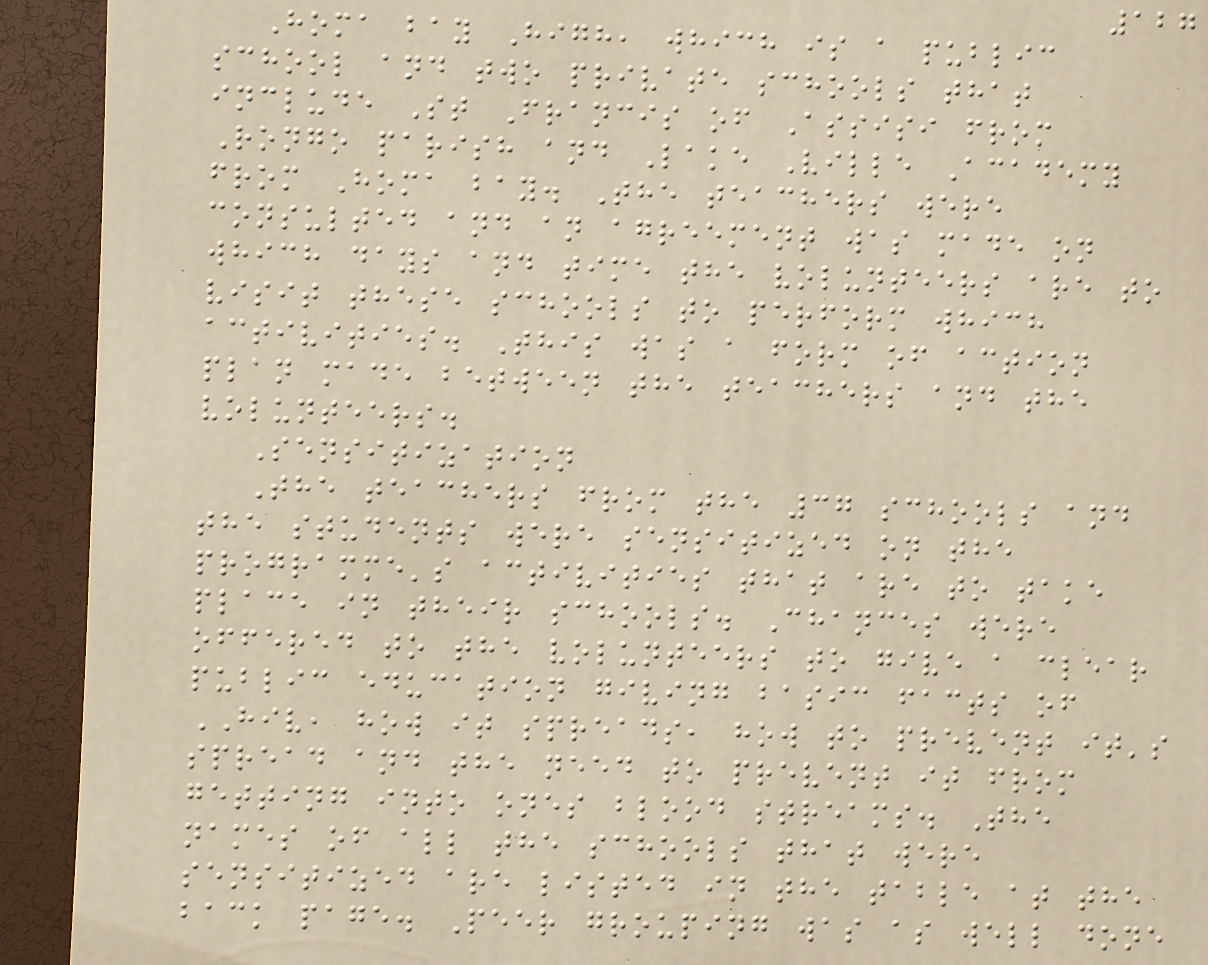127
Homa bay High, which is a public
school and two private schools that
include St Francis of Assisi from
Rongo parish and Lake Ville Academy
from Homa bay. The teachers were
consulted and an agreement was made on
which days and time the volunteers are to
visit these schools to perform which
activities. This was a form of action
plan made between the teachers and the
volunteers.
Sensitization
The teachers from the 37 schools and
the students were sensitized on the
programme's activities that are to take
place in their schools. Chances were
offered to the volunteers to give a clear
public education giving basic facts of
HIV, how it spreads, how to prevent it's
spread and the need to prevent it from
getting into ones blood streams. The
names of all the schools that were
sensitized are listed in the table at the
back page. Peer grouping was as well done
